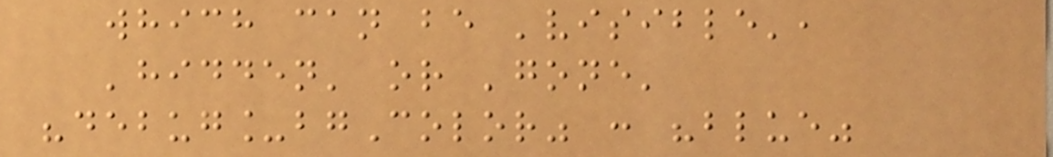which can be 'visible',
'hidden' or 'gone'
"debug_bgColor" : "blue"
